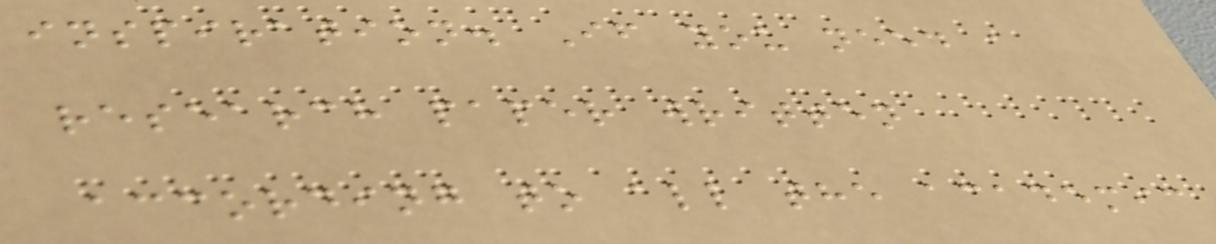inspiration. If you need a
research paper written
according to all the academic
